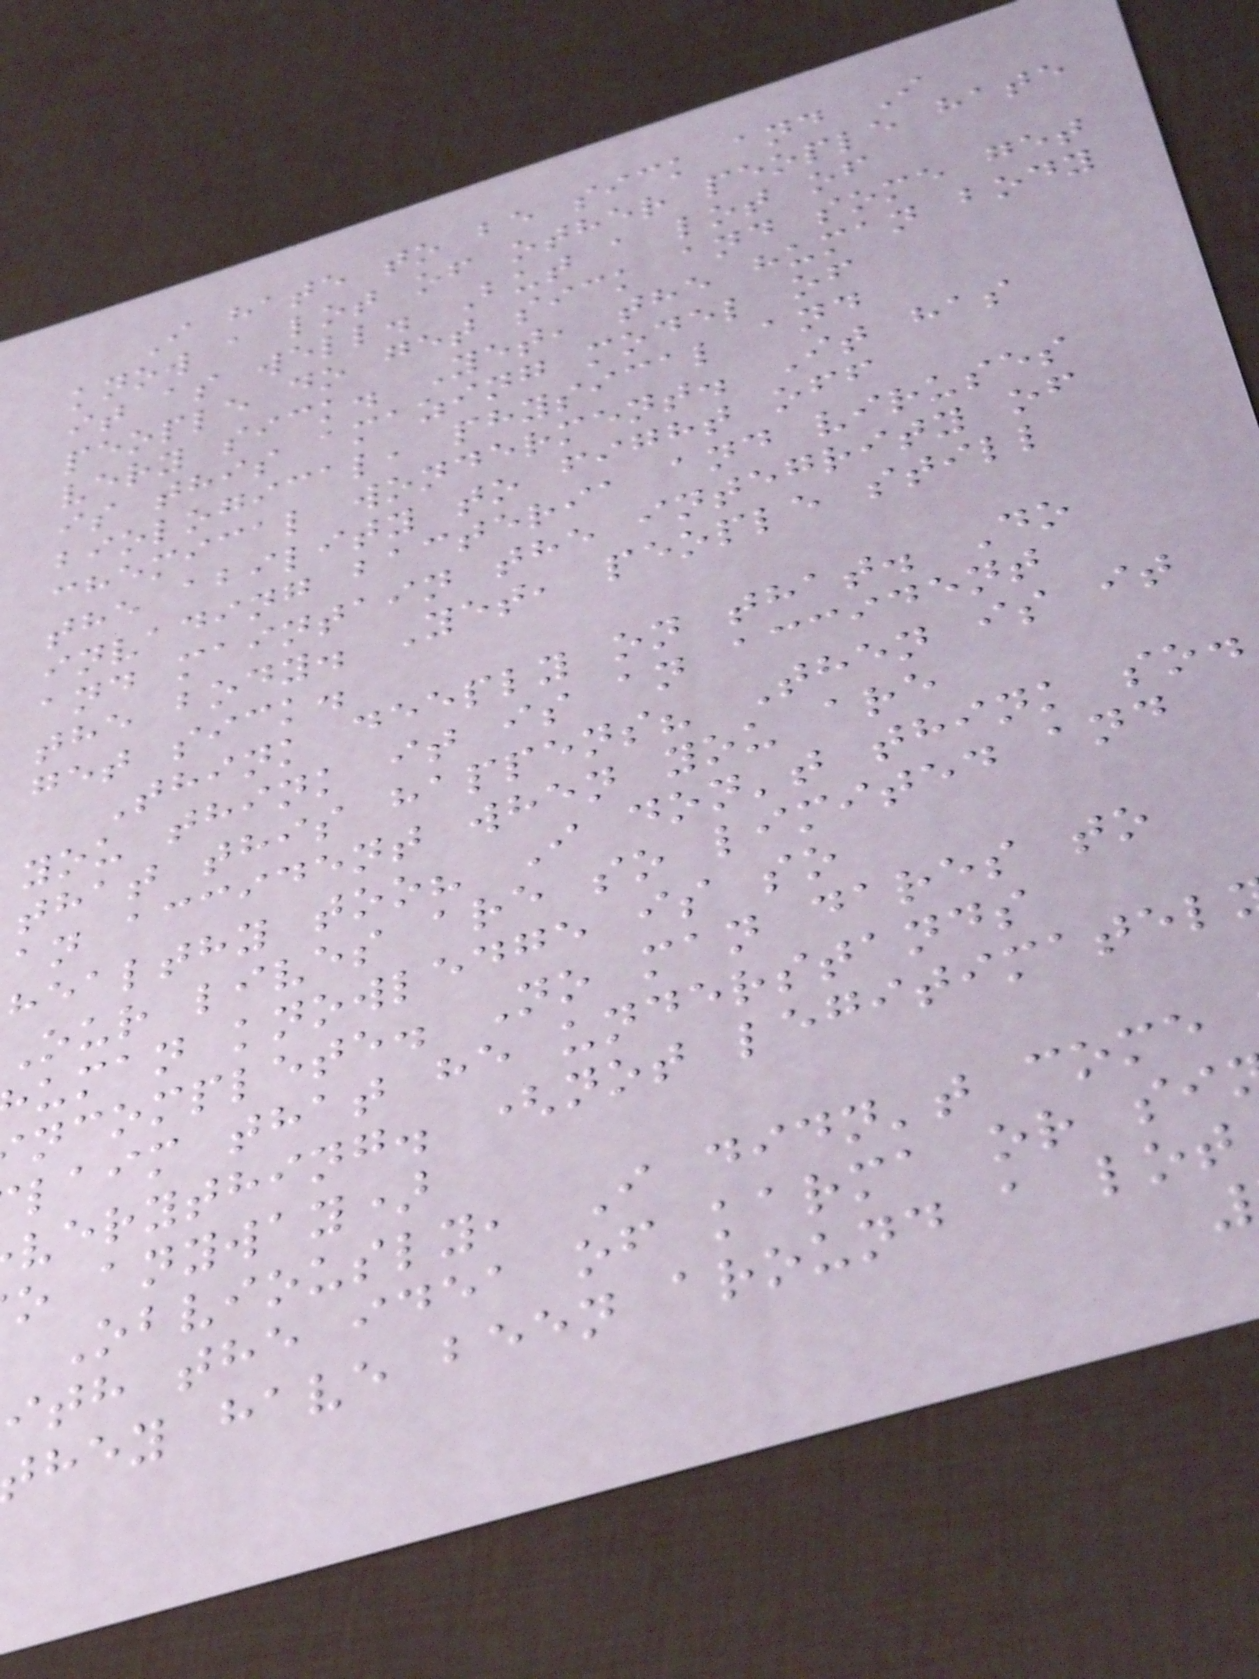I hate to be sick and I
know a lot of other people hate
it as well. But a lot of
people do get sick and some get
very sick. Yet, the human body
is this amazing model of
biological, physical and
chemical wonderment. It has
the ability to fight off
invading bacteria and viruses
and maintain the integrity of
the body. Yet, people still
get sick.
Think deeply on that. Do
you think it is an accident
that this happens? Then is it
an accident when you are
healthy too? I don't think so.
Our lives are so limited and
uman knowledge is so
ncomplete. No man dares to
laim that he understands
verything. (not legitimatel
o anyway)
Obviously, I didn't come
ith the idea of karma or si
hey have been around a lot
